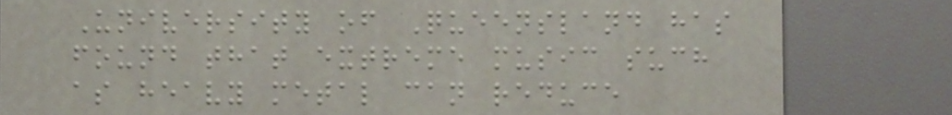University of Queensland has
found that extreme music such
as heavy metal can reduce
